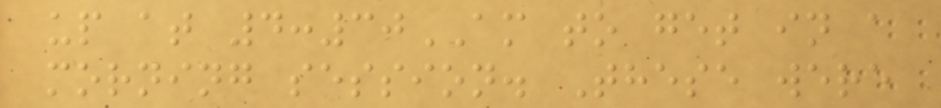up at 4:30AM to get in a
morning session. These were
